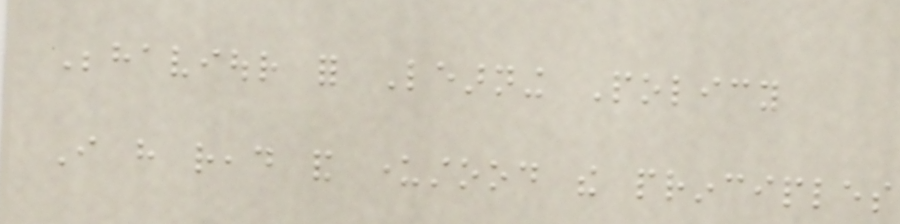Behaviour for Learning Policy
I have read and understood the principles
